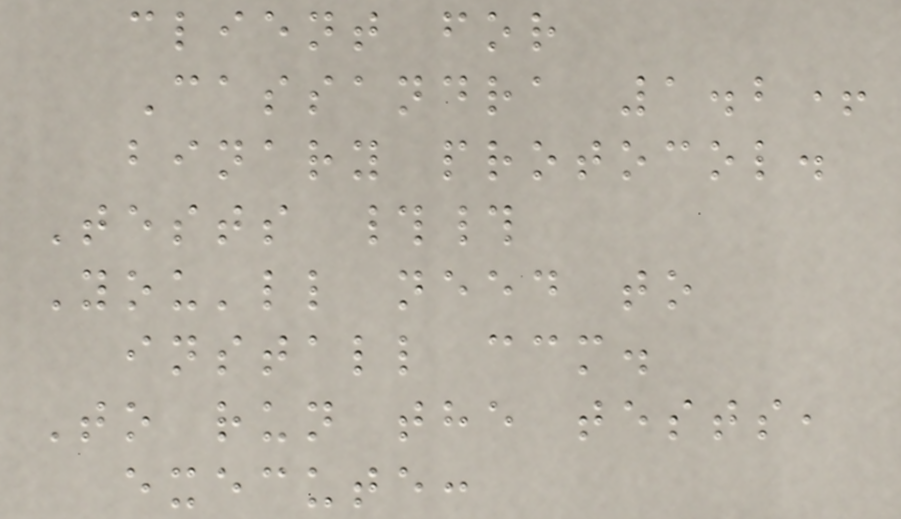client for
Cassandra 1.2+
binary protocol.
Tests ##
You'll need to
install ccm.
To run the tests,
execute:
